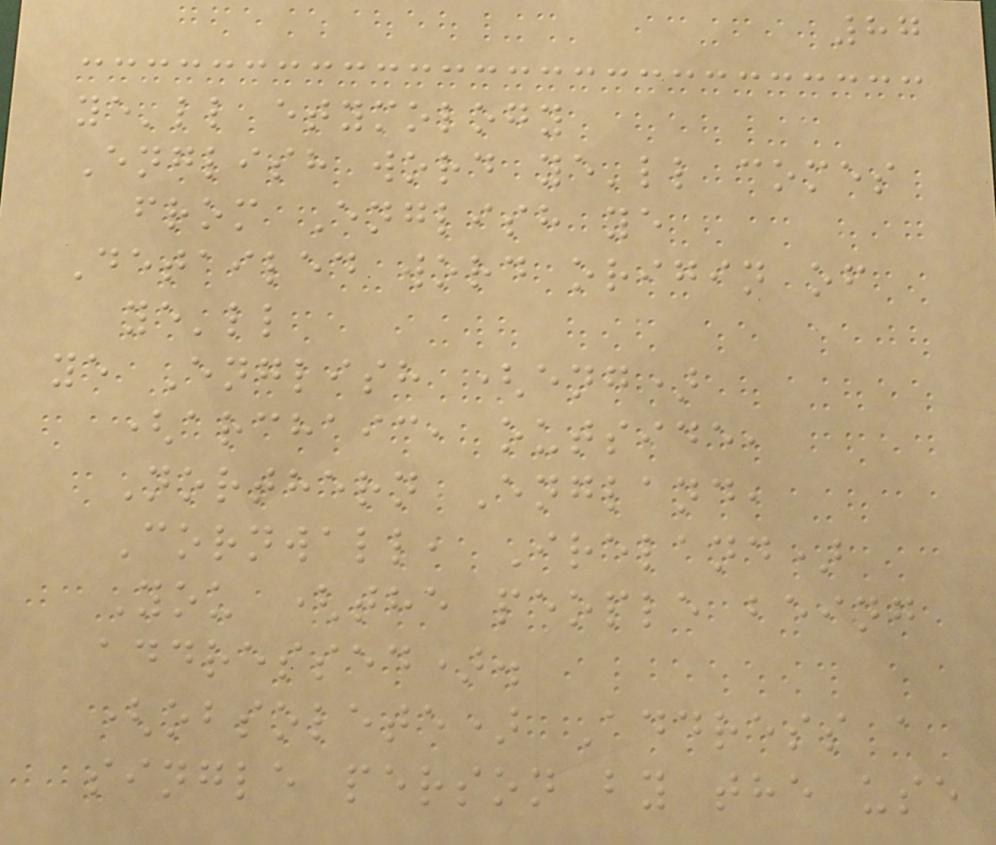87
ye'll etymology
English word ye'll comes
from English ye
Detailed word origin of
ye'll
ye English (eng)
(archaic, outside,
Northern England,
Cornwall, Ireland)
You (the people being
addressed).
(obsolete) Address a
single person by the use
